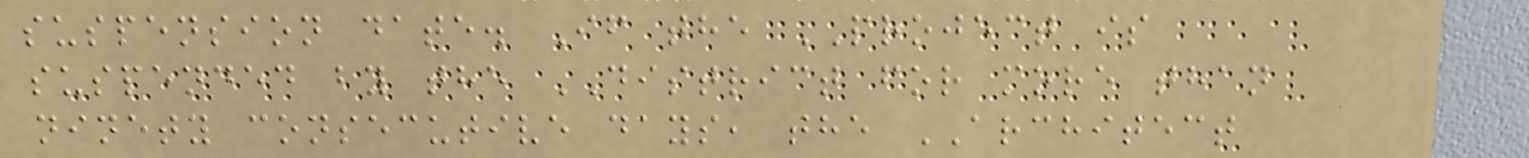suspension date. If the PROJECT is
suspended by the DISTRICT for more than
ninety consecutive days, the ARCHITECT
